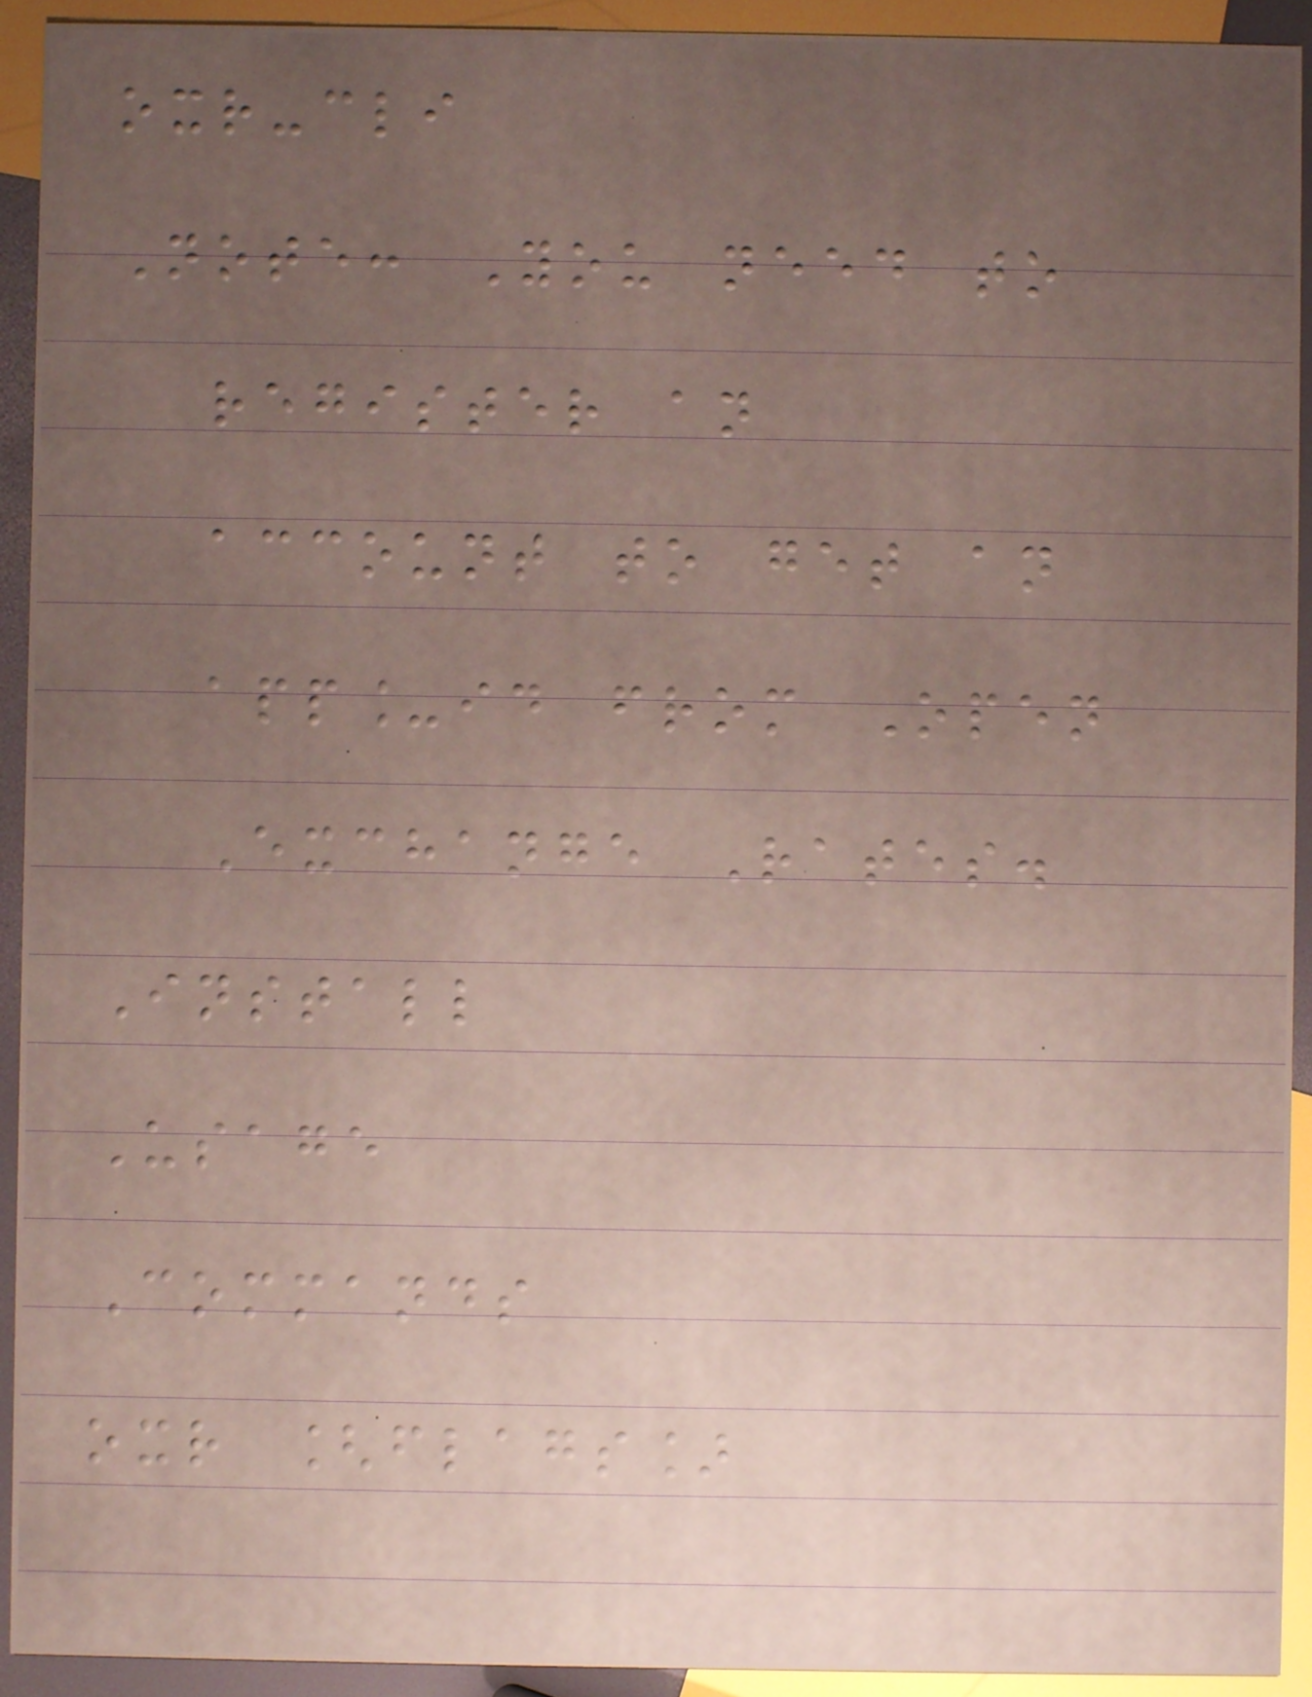oxr-cli
Note: You need to
register an
account to get an
app_id from Open
Exchange Rates.
Install
Usage
Commands
oxr [flags]
